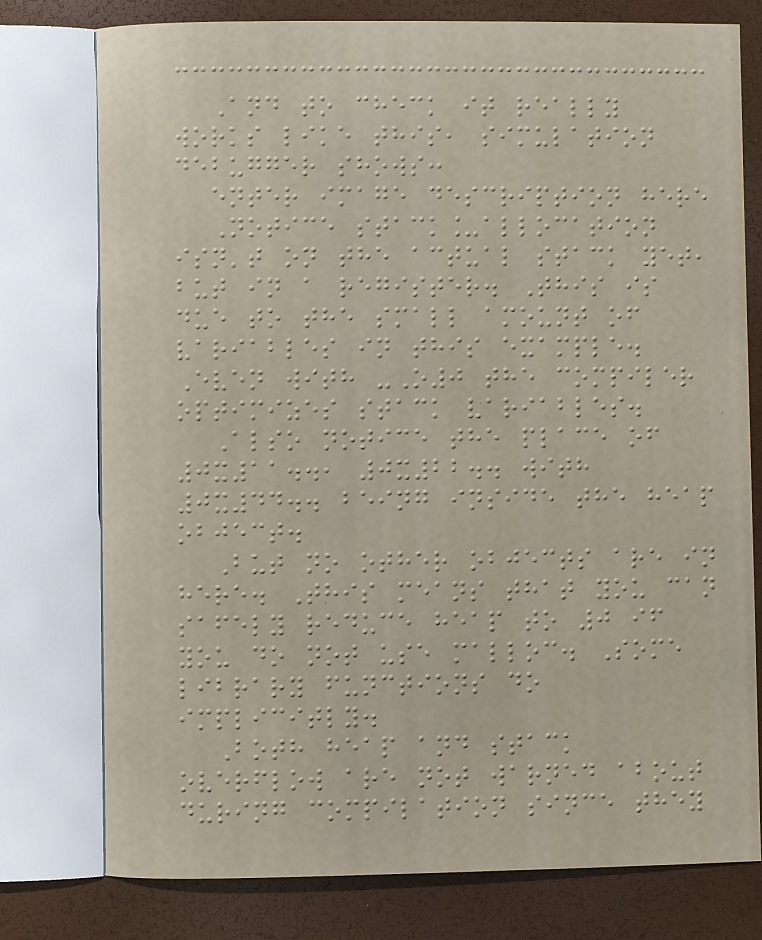And to check it really
works like this, simulation
debugger shows:
enter image description here
Notice stack_allocation
isn't on the actual stack yet,
but in a register. This is
due to the small amount of
variables in this example.
Even with -O0 the compiler
optimizes stack variables.
Also notice the place of
0x11.., 0x22.. with
0x44.. being inside the heap
object.
But no other objects are in
here. This means that you can
safely reduce heap to 0 if
you do not use malloc. Some
library functions do
implicitly.
Both heap and stack
overflow are not warned about
during compilation since they
